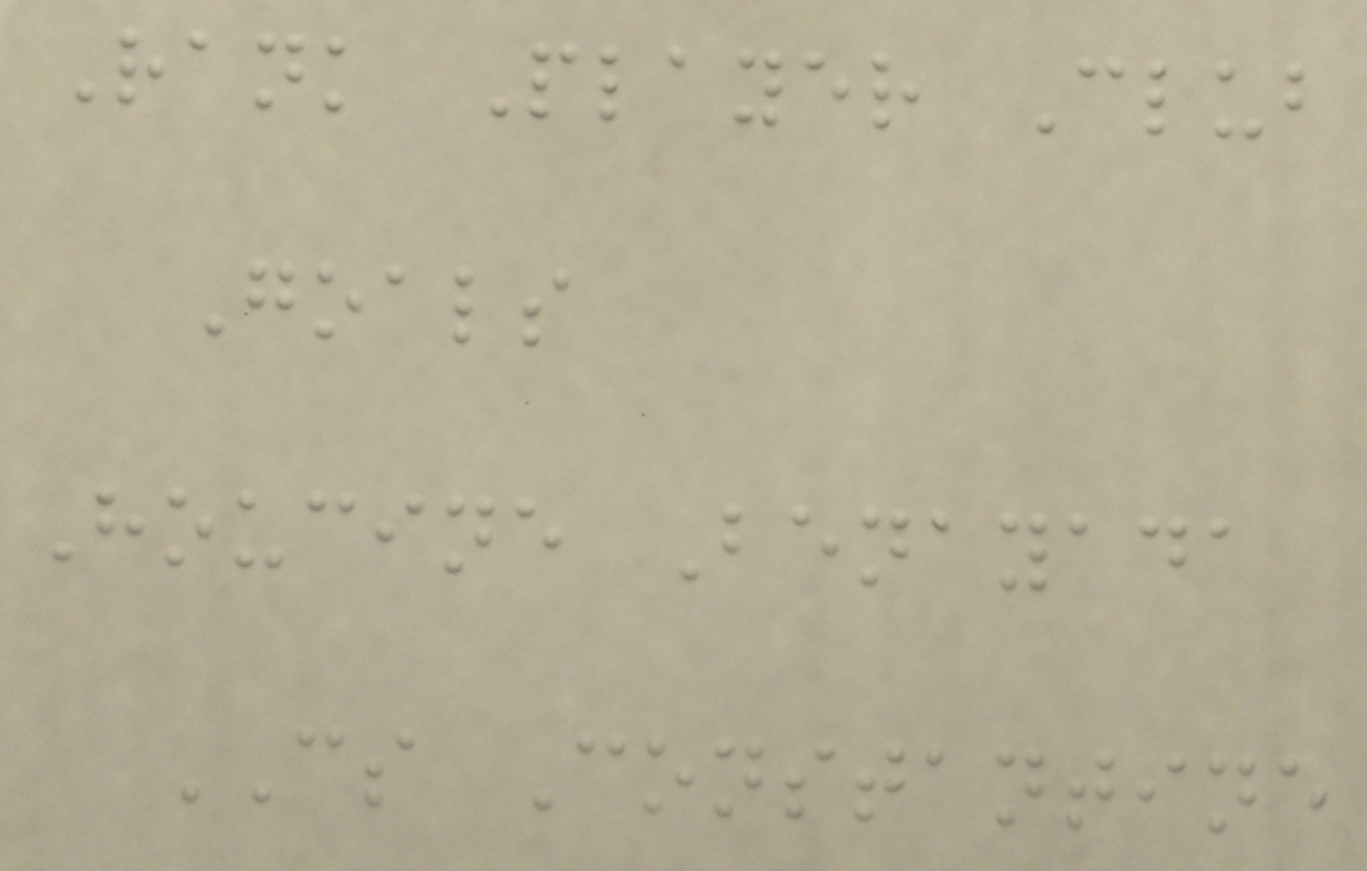Rank Player Club
Goals
Houcine Benayada
CS Constantine
